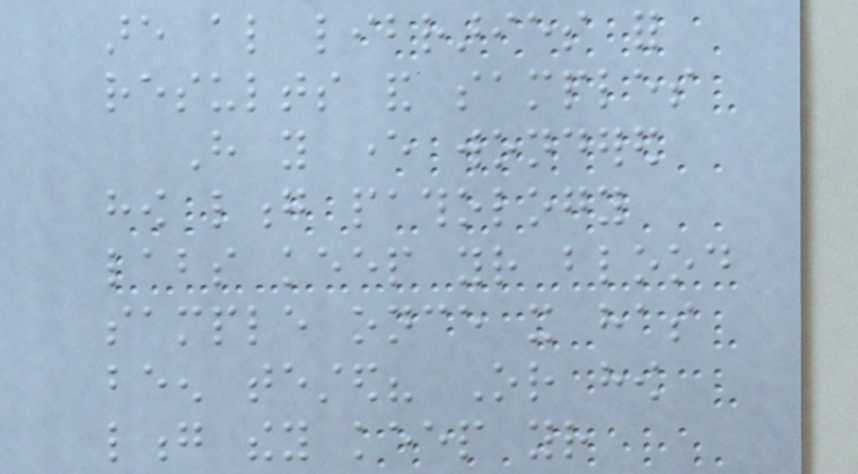are also libraries for
results and samples
Have you ever wondered
how long pathology
labs keep your blood
sample once it has
been tested? Or how
long they keep your
